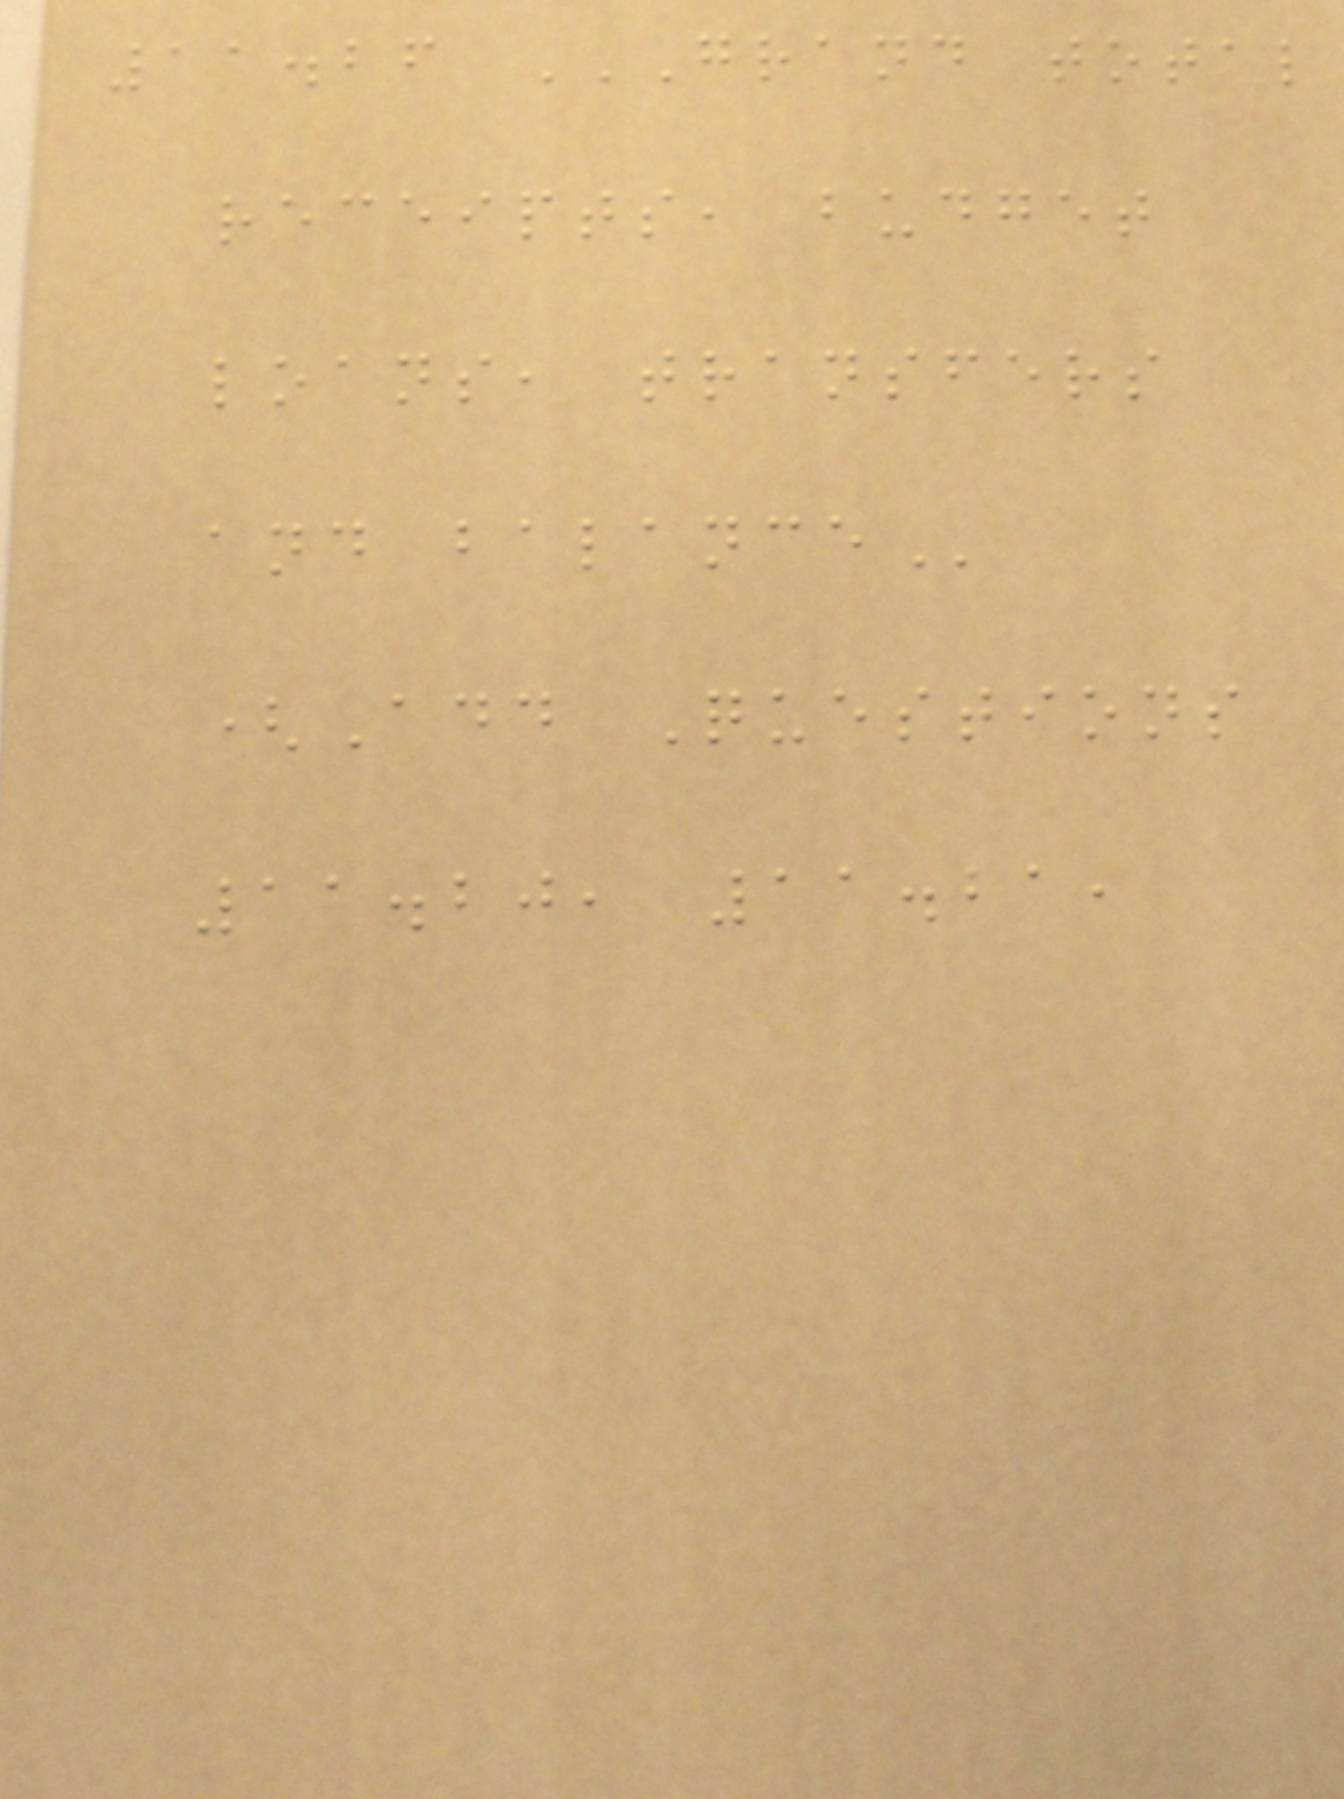11.26 GRAND TOTAL
RECEIPTS, BUDGET
LOANS, TRANSFERS
AND BALANCE
(Add Questions
11.20, 11.21,
